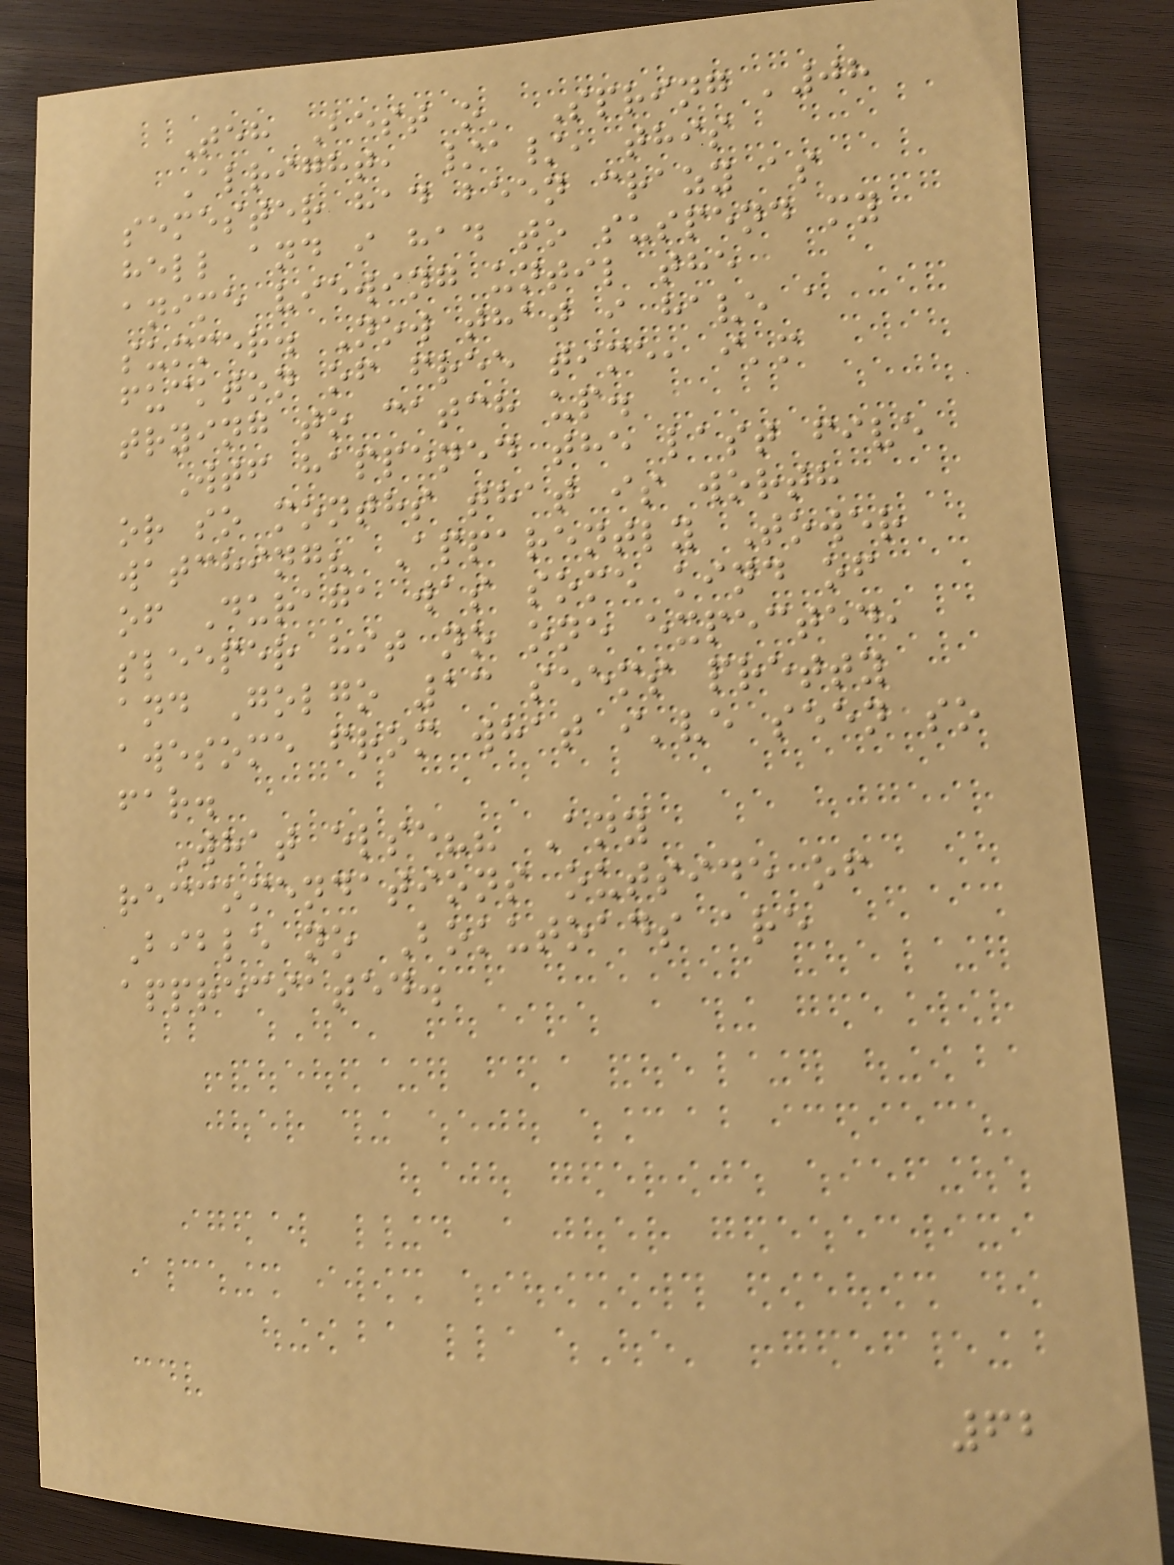Teh Best o' Spring '08
Alright, /a/, this
semester had been crazy as
hell and i had to suspend my
anime viewing until the
summer. Now that i have a
fuckton of free time, i'm
trying to catch up.
Wtf happened the last five
or so months that is worth
watching? Apparently Tower
of Duraga was some kind of
sleeper hit no one expected,
and Golgo 13 seems pretty
awesome from what i've seen so
far.
What else?? Any
reccomendations outside of
Bible no Bokutoads are
appreciated.
62
